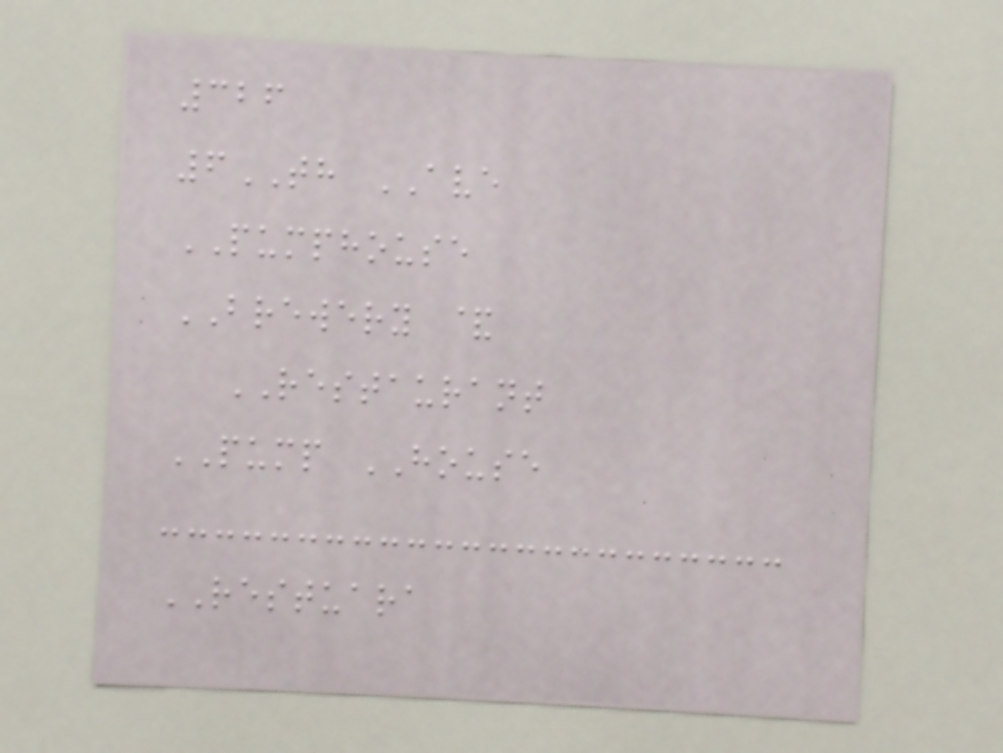326
6TH AVE
PUMPHOUSE
BREWERY &
RESTAURANT
PUMP HOUSE
RESTUARA
